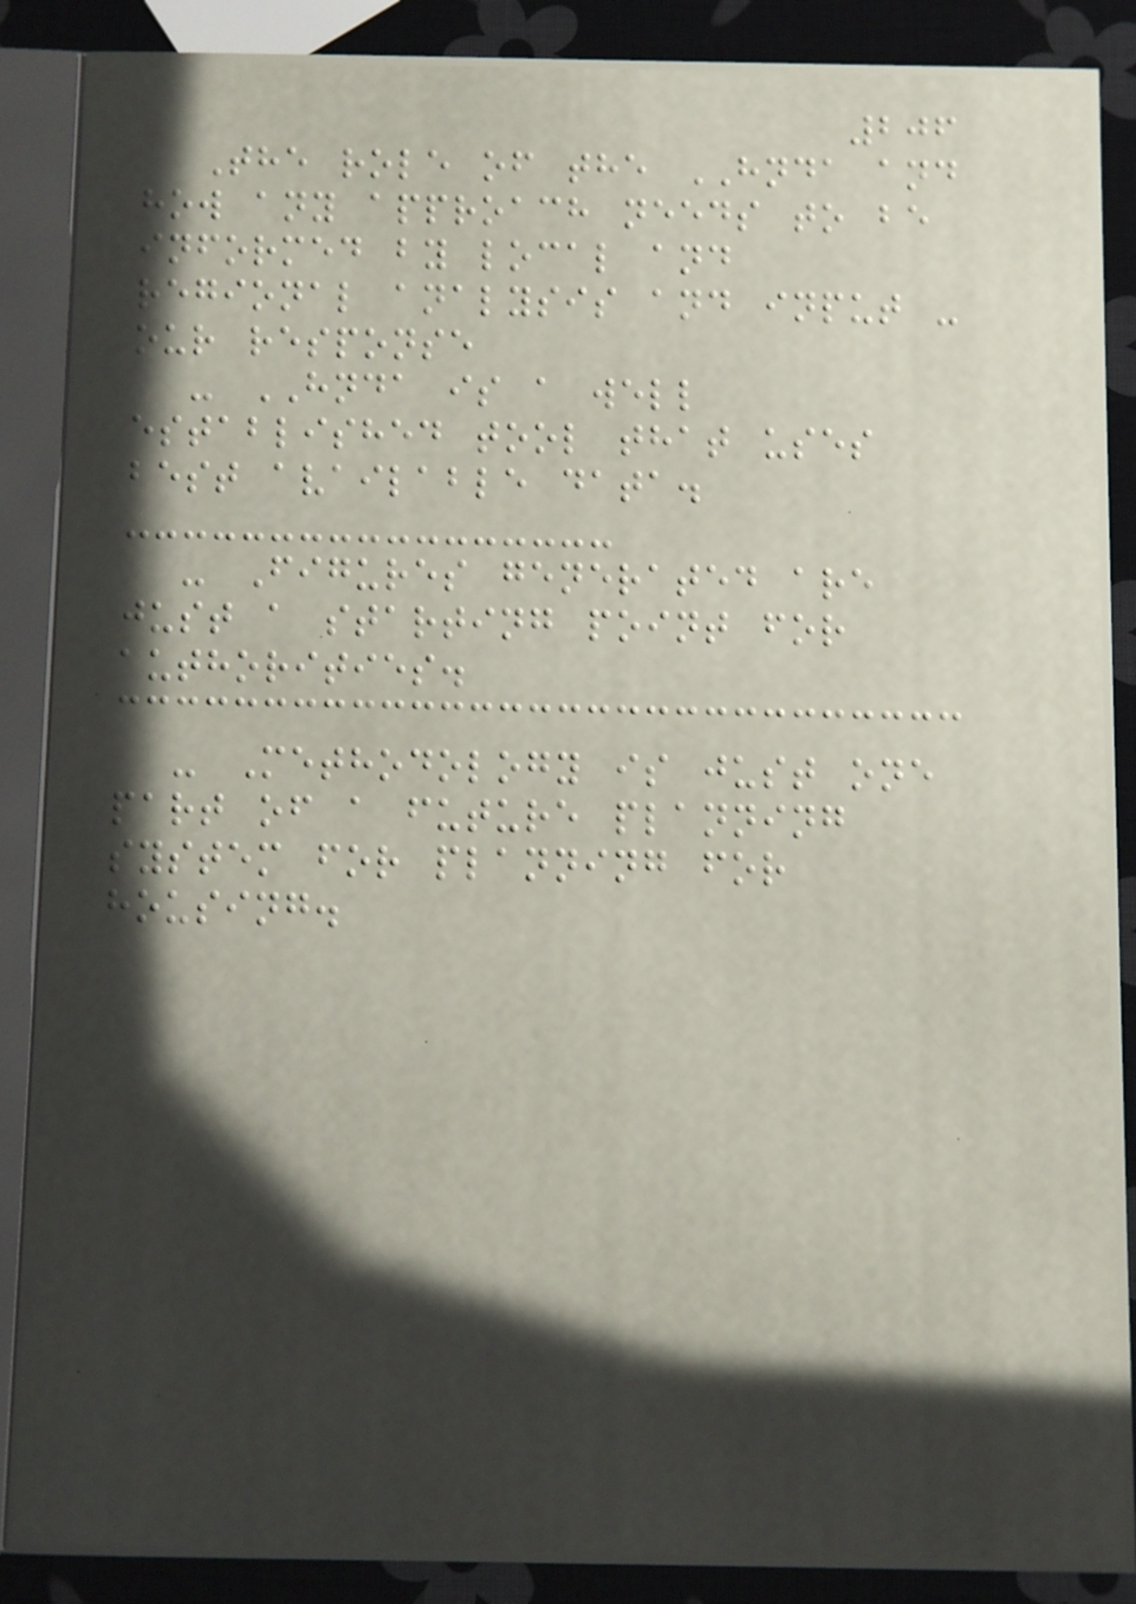206
The role of the HNDA and
how any approach needs to be
informed by local and
regional analysis and input -
our response
- HNDA is a well
established tool that uses
best available data.
- Figures generated are
just a starting point for
authorities.
- Methodology is just one
part of a future planning
system for planning for
housing.
